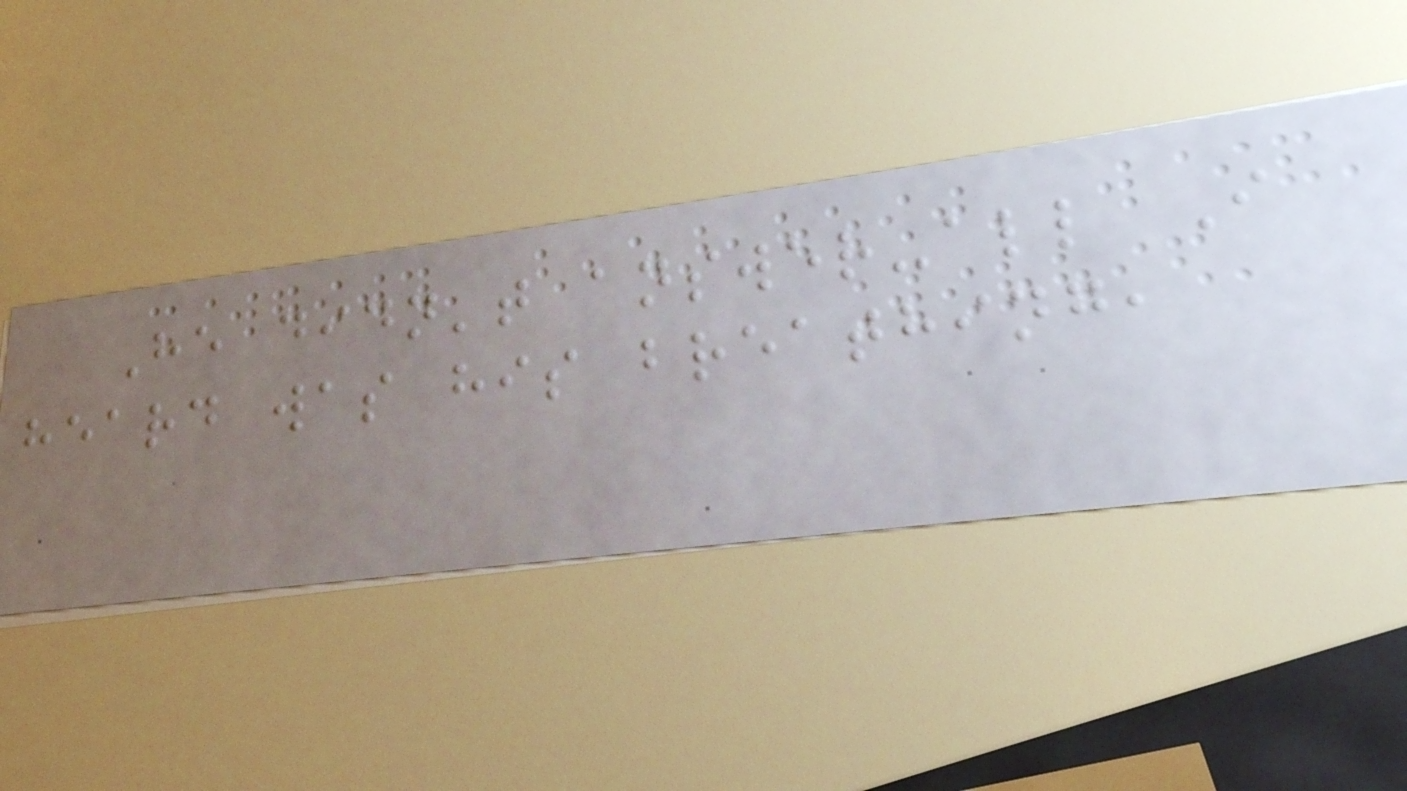He didn't answer-all I
heard was his breathing,
